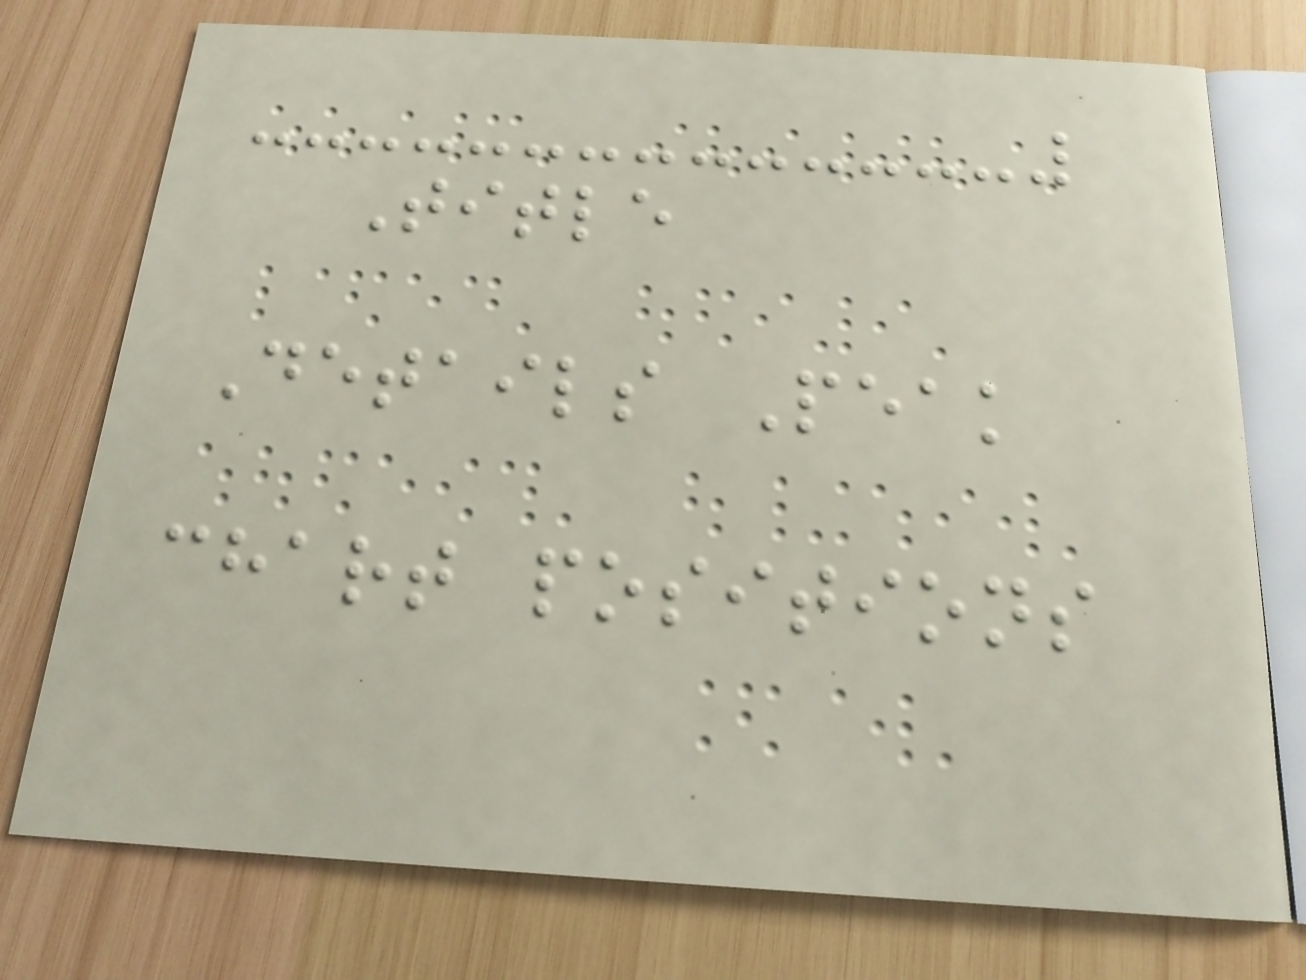Title
Details Peak
chart positions
